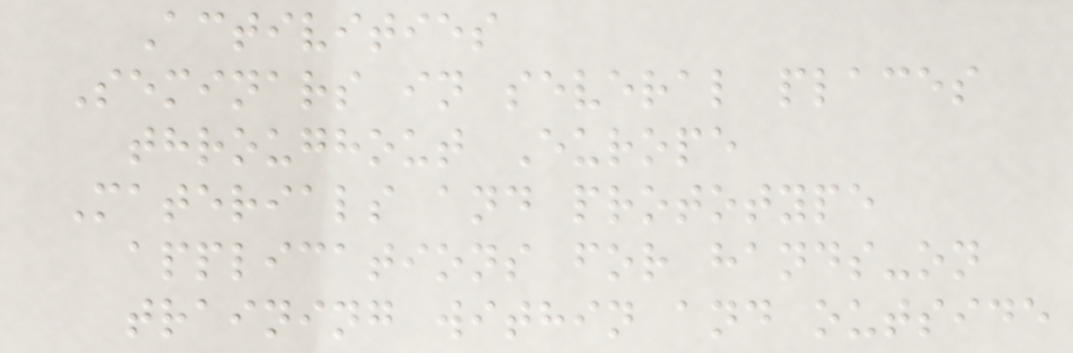Activities
Seminars in several places
throughout Europe
Materials and prototype
applications for hands-on
training within and outside
